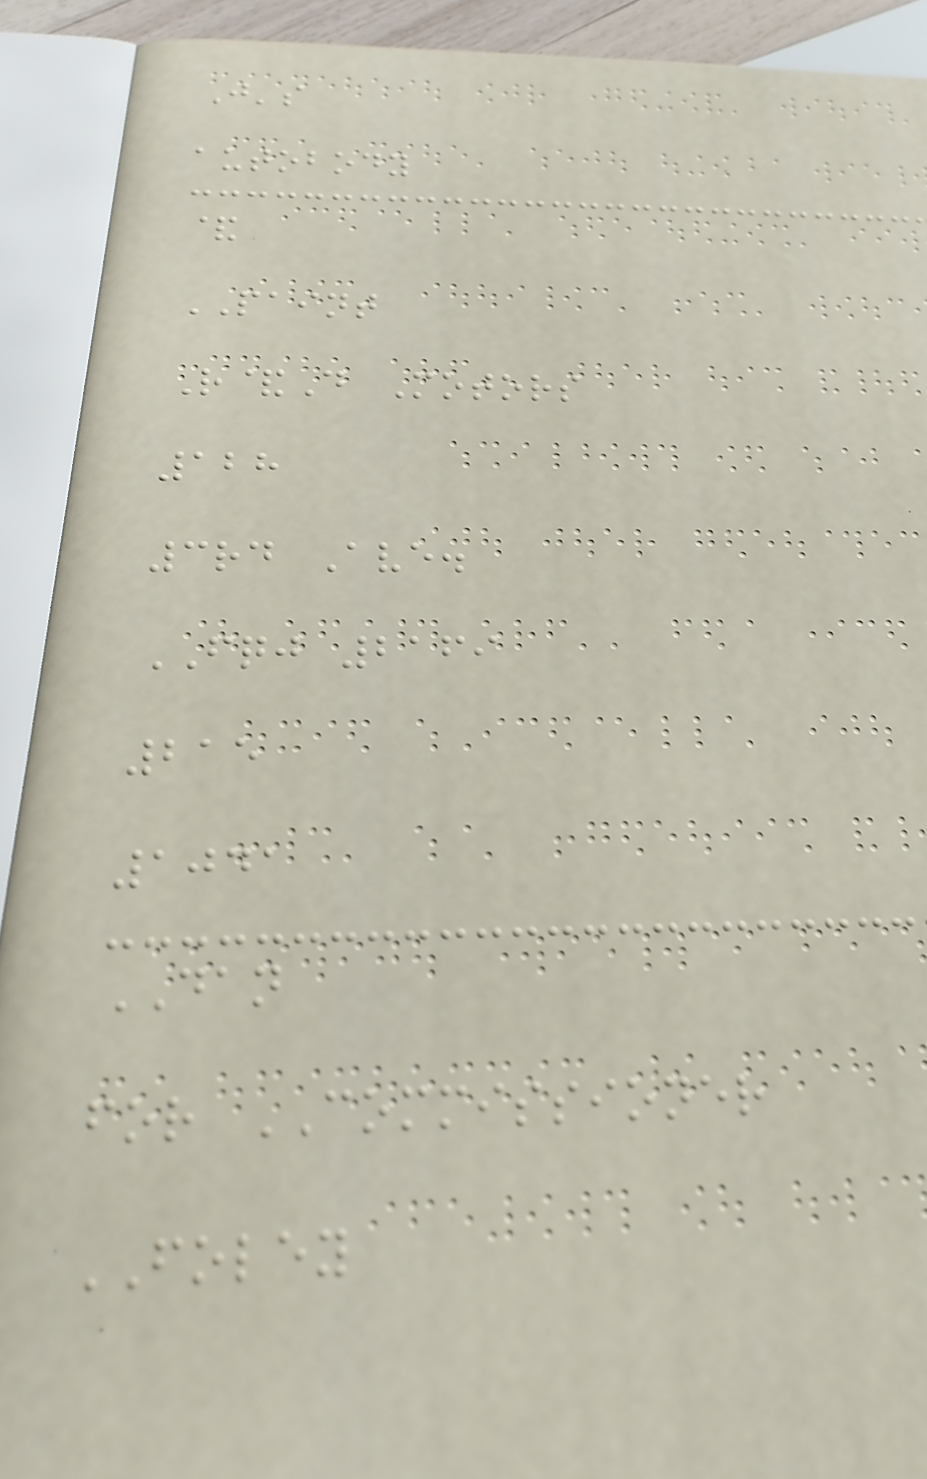J's
autobody
&
PAINT
R&D Motors
128
3rd Ave.
FQJ 2169
215
1041
DAN
for COMMISSIONER
FOLEY
